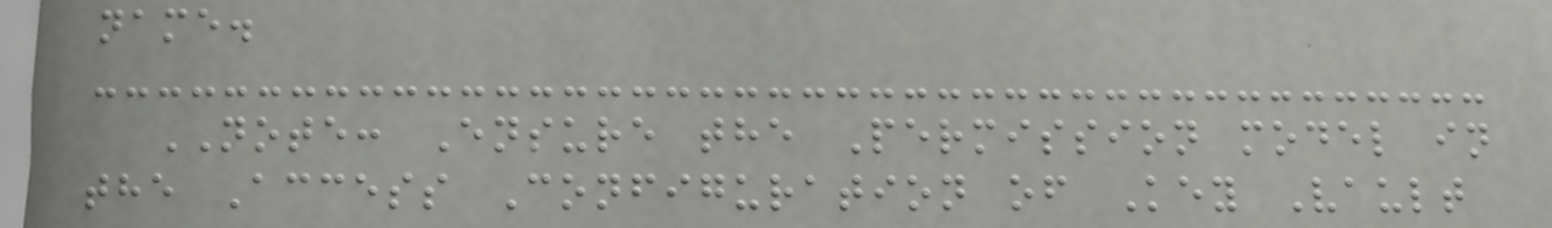name.
NOTE: Ensure the Permission model in
the Access Configuration of Key Vault
